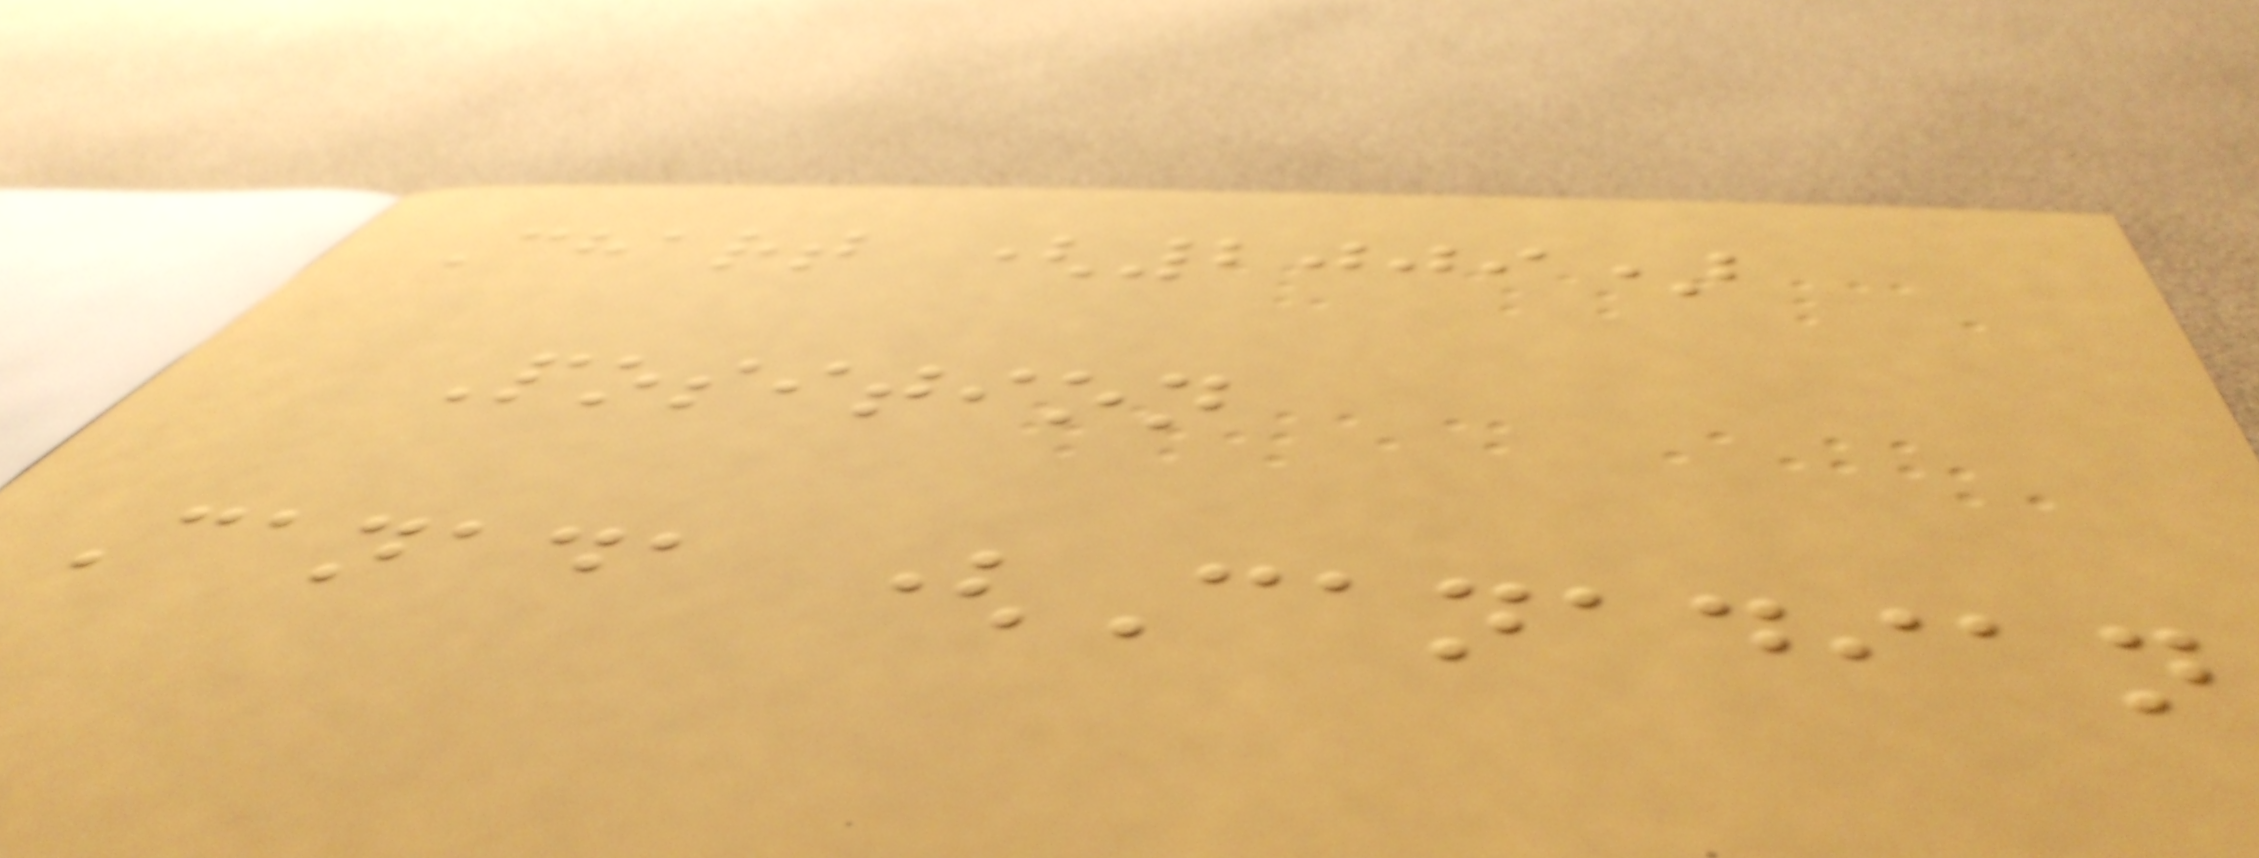Chart (2009)
Position
Canada (Canadian
